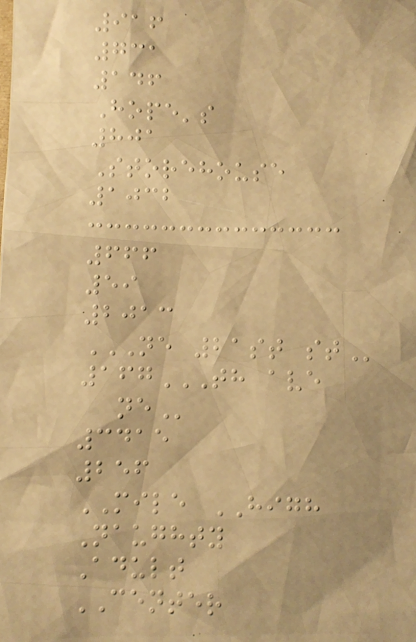916
731
146
Hope's
801
Storehouse
1032
666
59
2013
NE 21ST ST
167TH AVE
NE
3415
256
MILE HIGH
Naughty
Adult
CENTER
